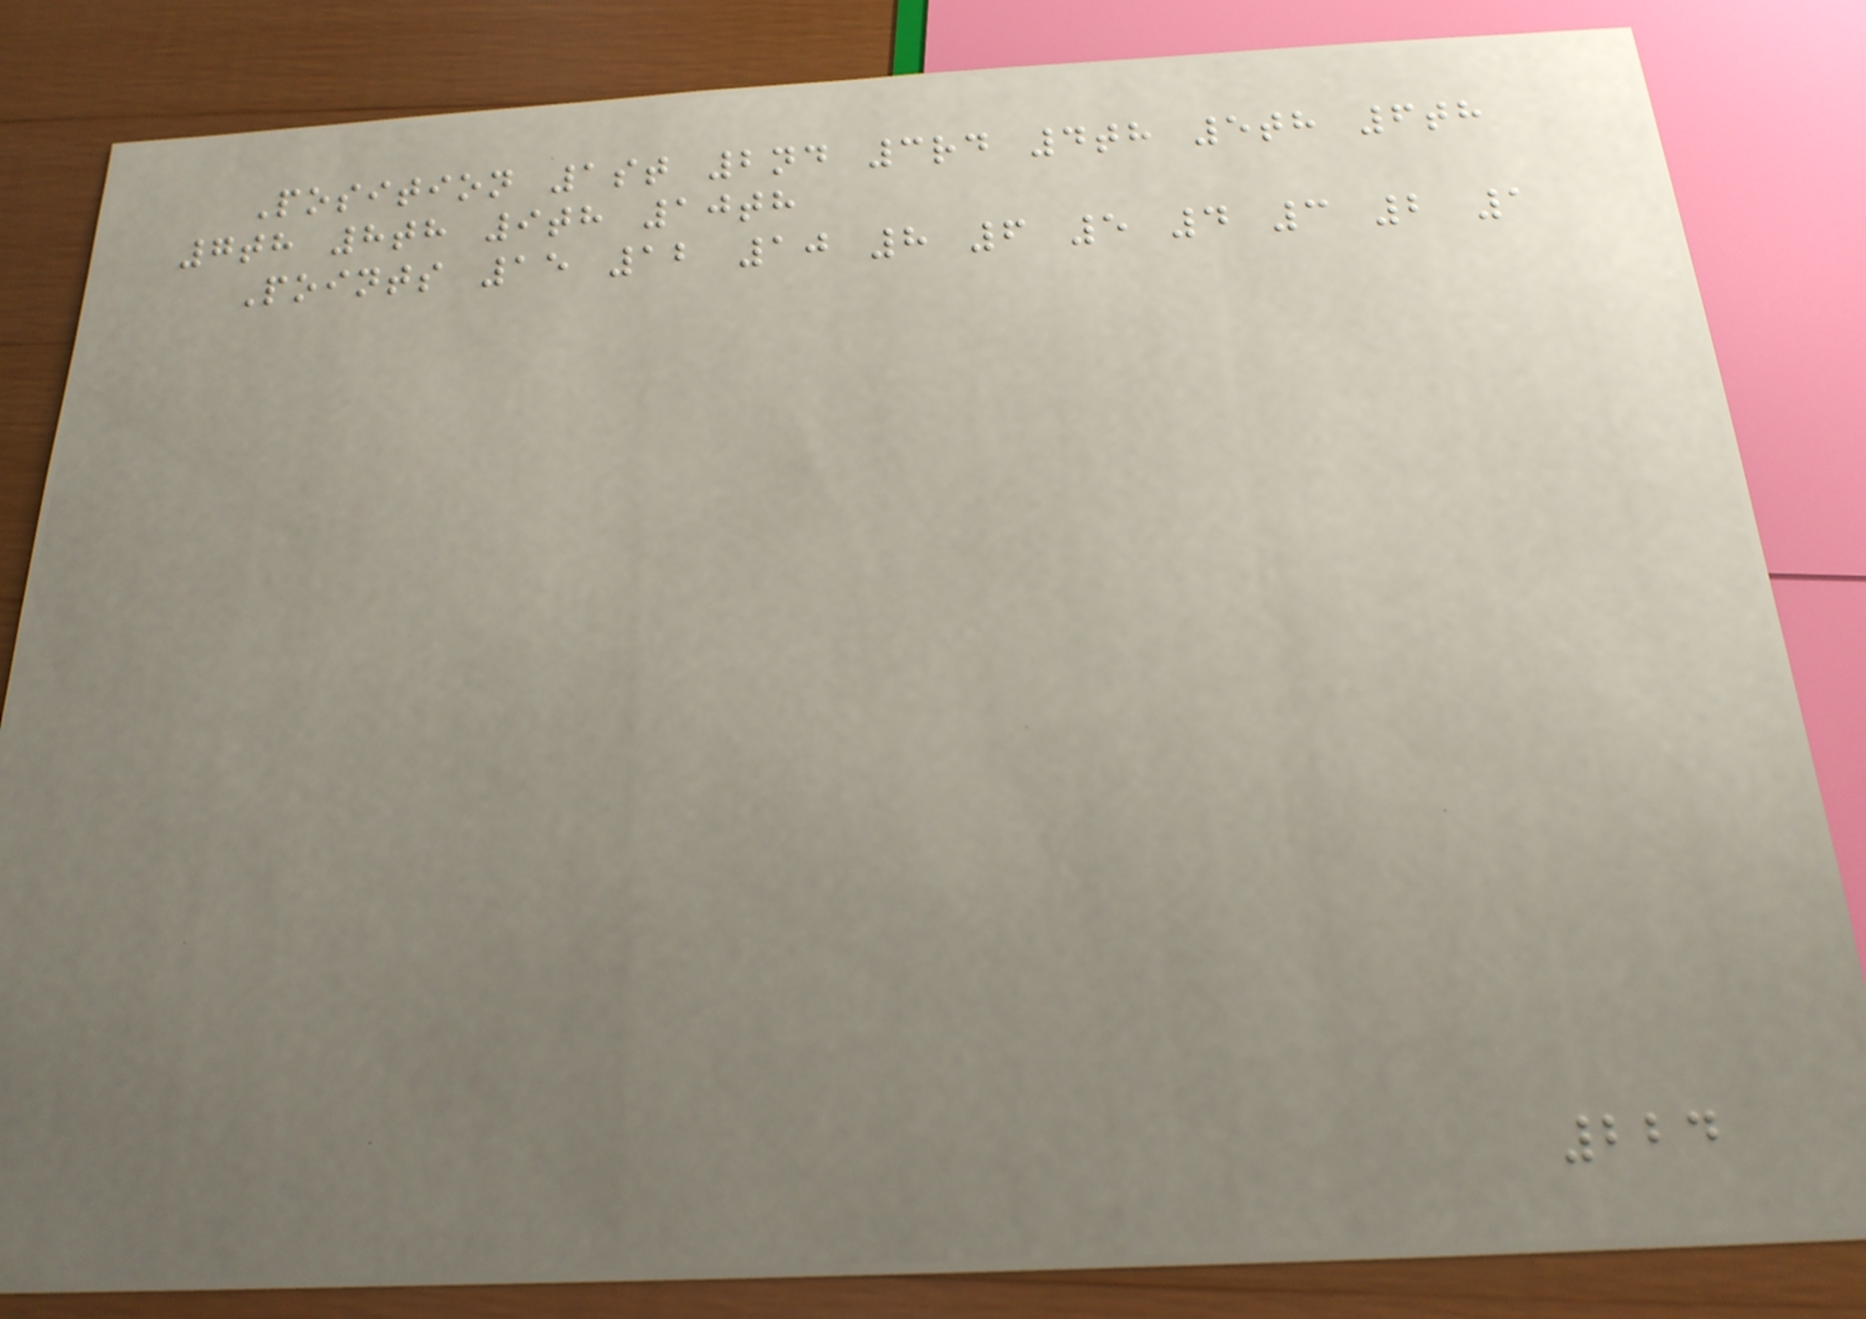Position 1st 2nd 3rd 4th 5th 6th
7th 8th 9th 10th
Points 15 12 10 8 6 5 4 3 2 1
224
